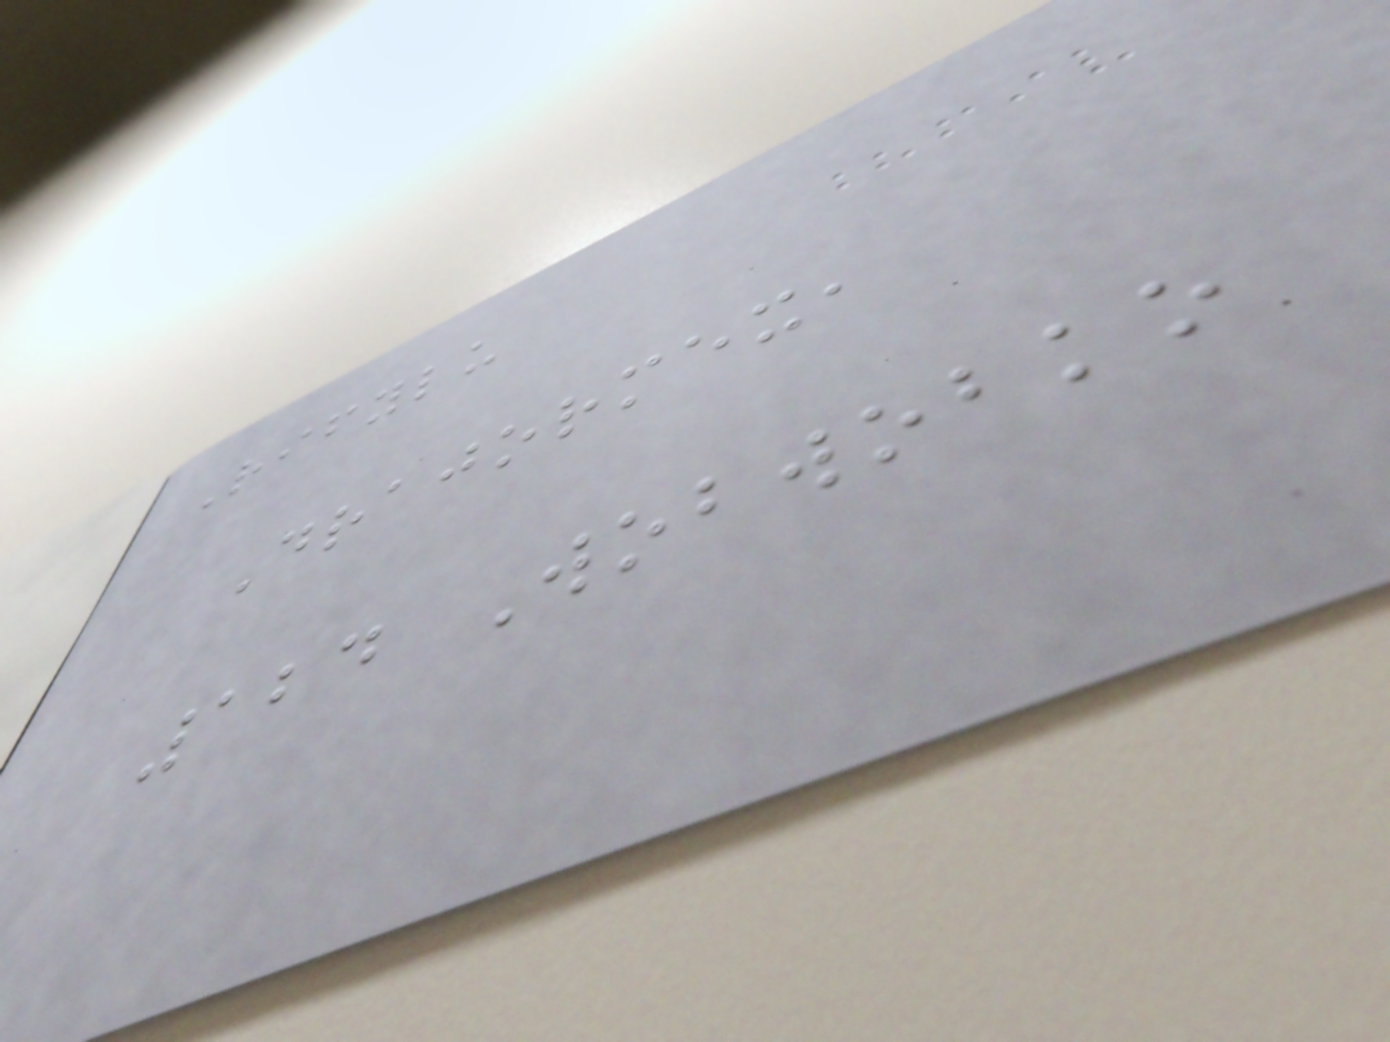Rifylu
Drajormex,
124 Wobwobko
